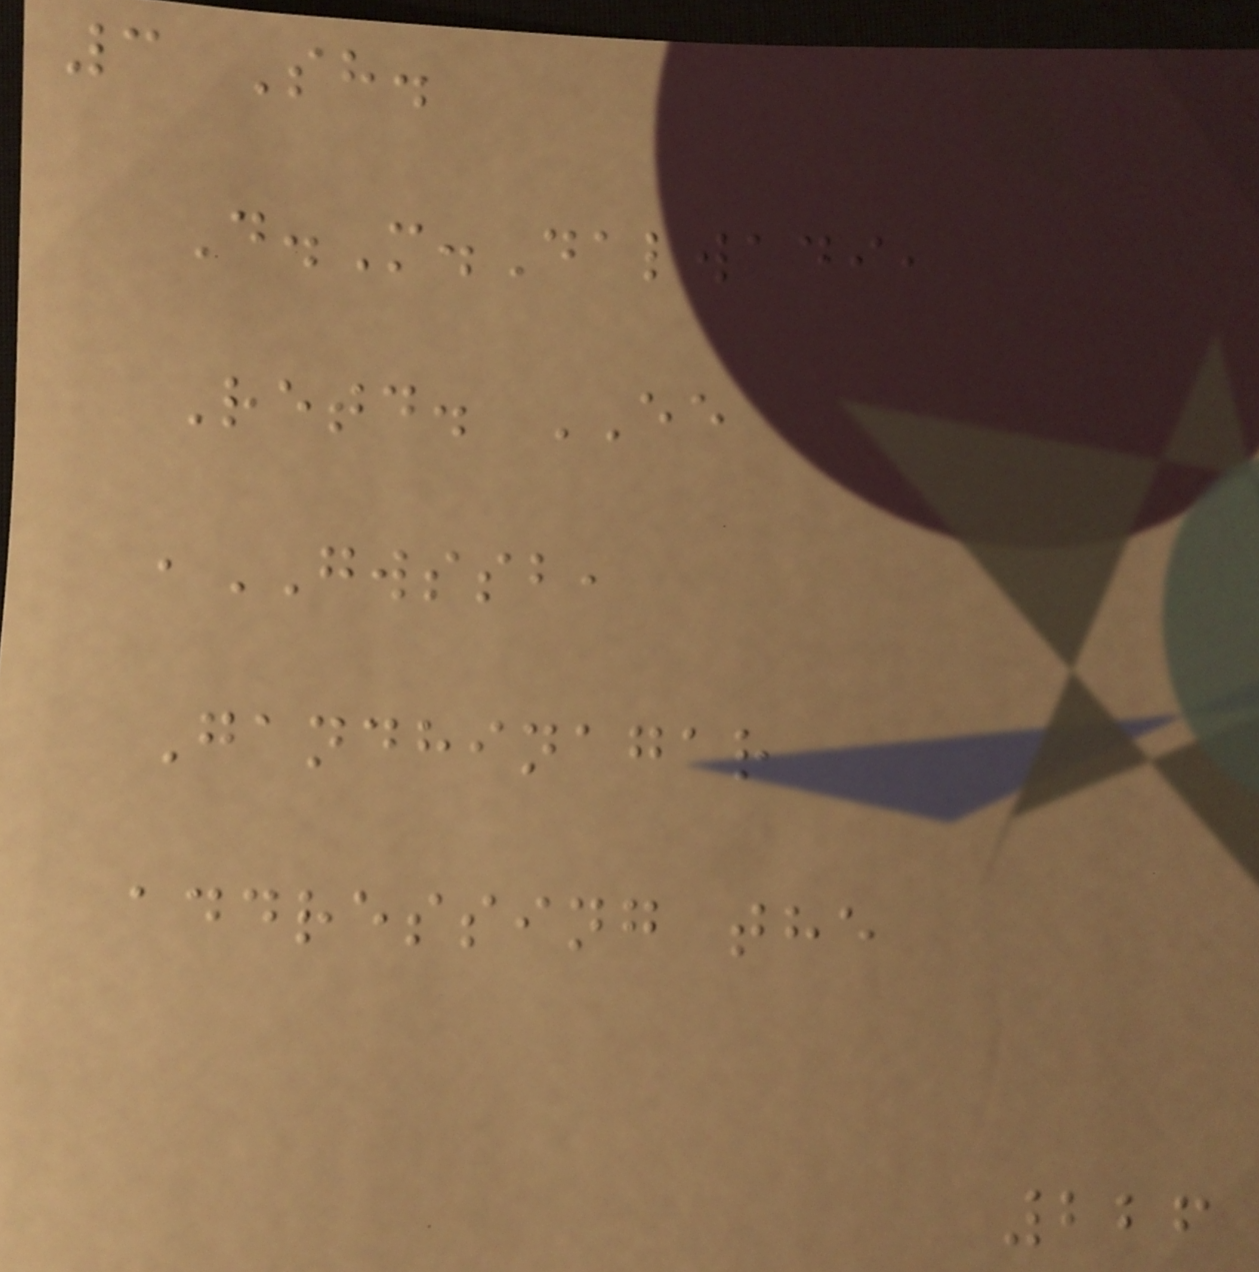3 Sh.
D.M.Dalwadi,
Retd. EE
,GWSSB,
Gandhinagar
addressing the
226
